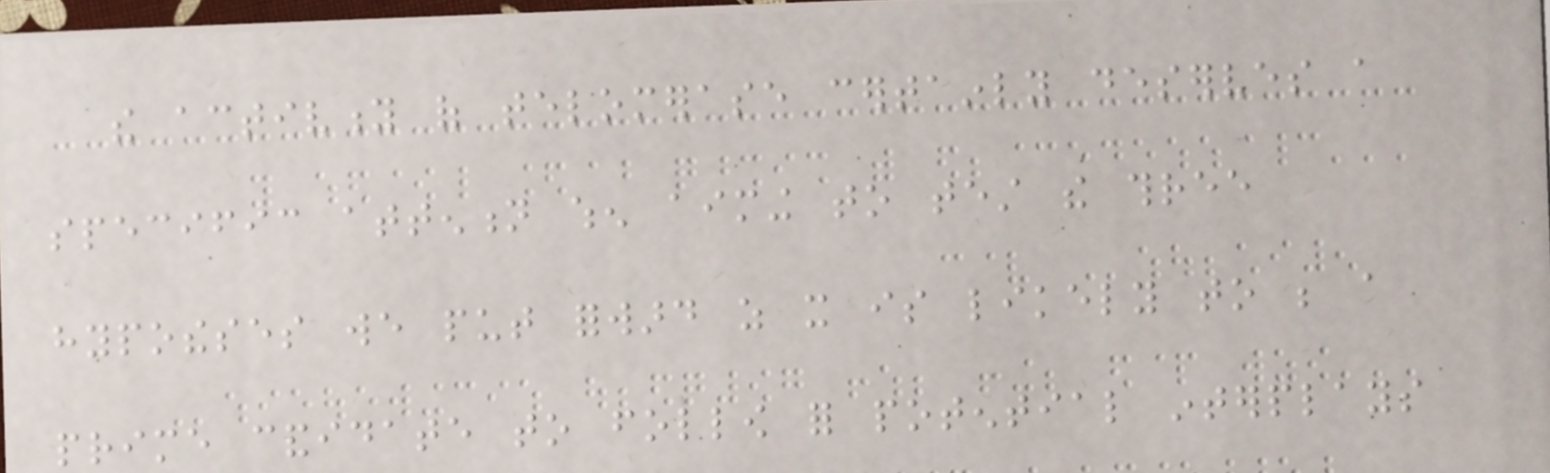the activity of telomerase certainly deserves a
specific attention when aiming to test the three
hypotheses we put forward as it is likely to be a
prime candidate to follow for potential interplays
